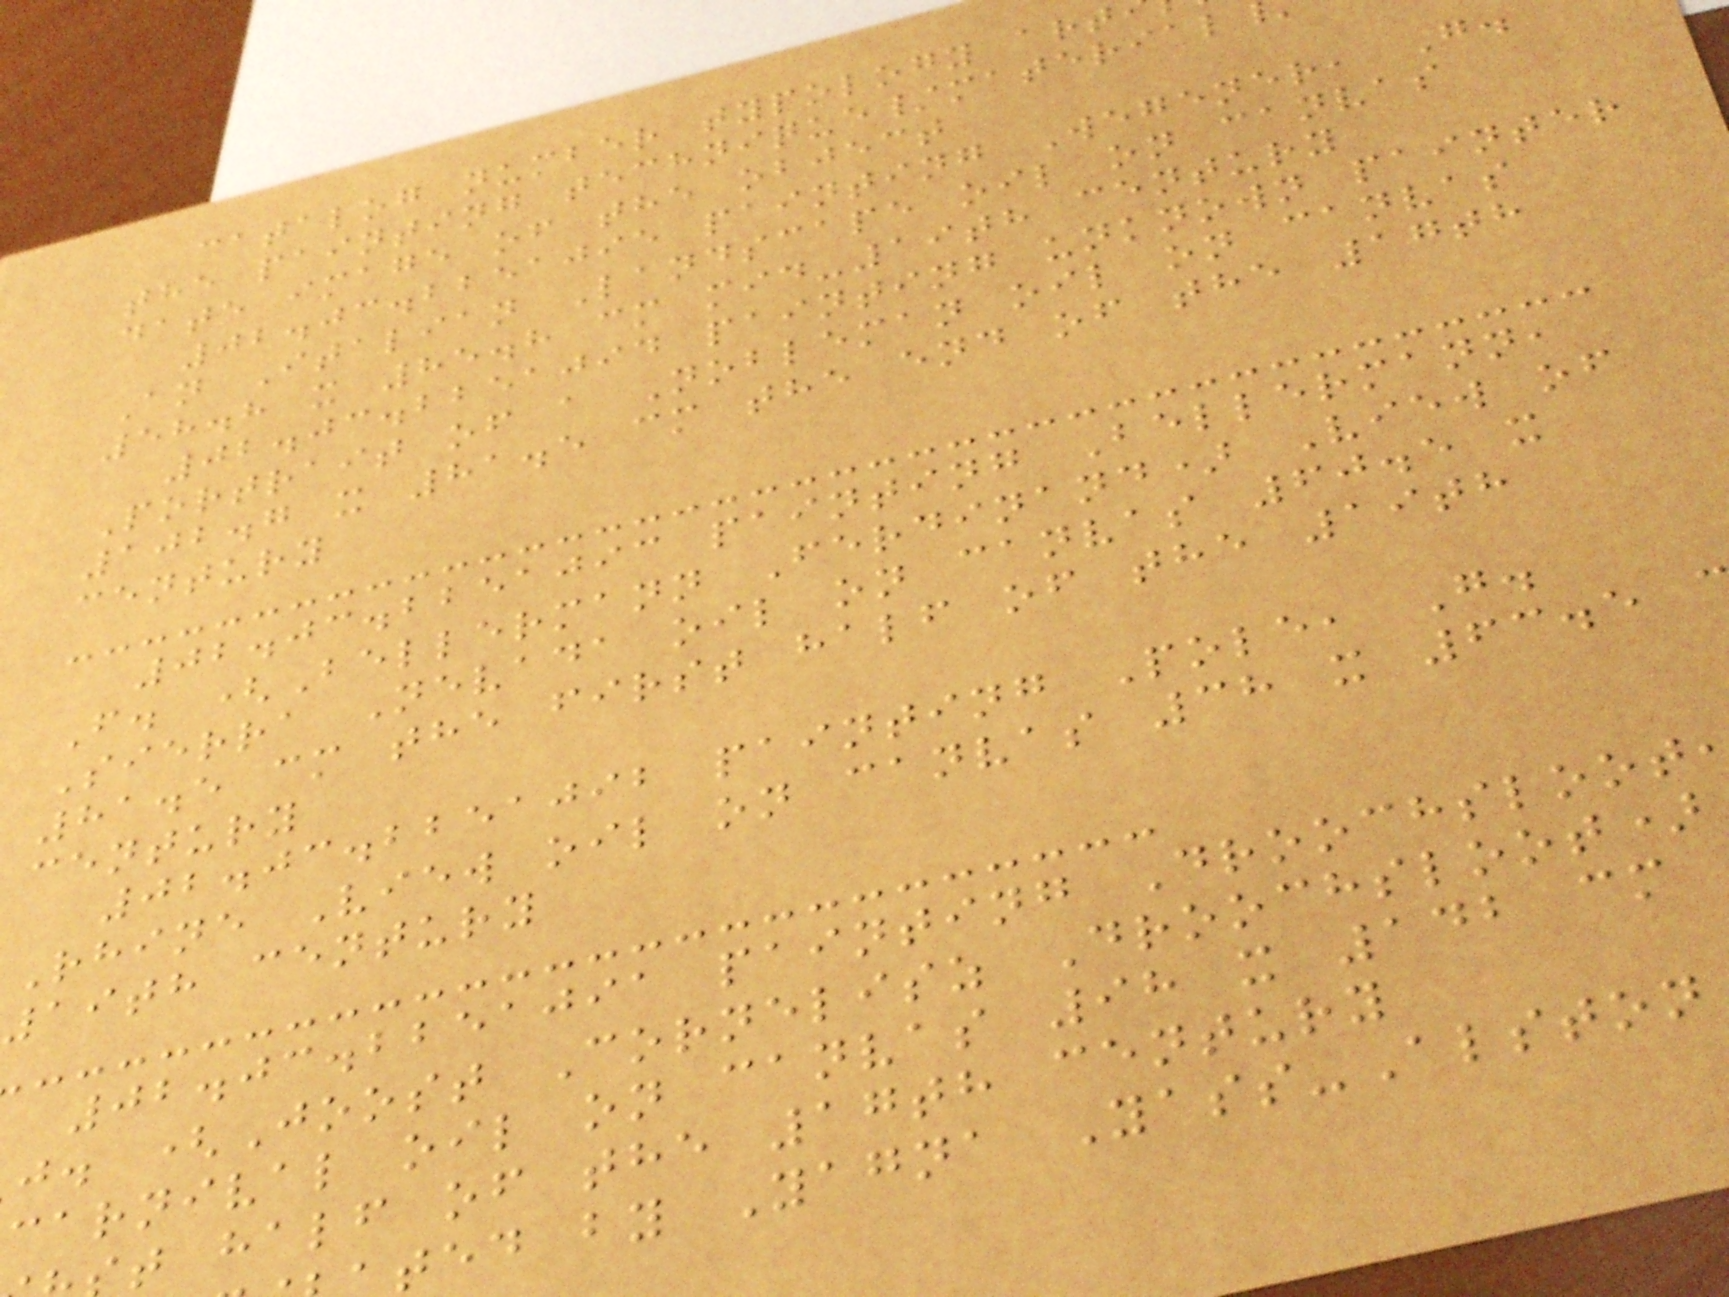catalog number typology art
the painting technique/material
date image of the object
02.03.2251095 painting Wegener, G.
An Italian Landscape oil on canvas
58.8 x 85.8 cm mid-19th century
02.03.2251094 painting unknown painter
Portrait of a Nobleman oil on canvas
102.7 x 81.5 cm the end of the 17th
century
02.03.2251093 painting Bellermann,
F. (Bellermann Ferdinand) View of
Sierra Nevada oil on canvas 60.5 x
81.5 cm the first half of the 19th
century
02.03.2251092 painting Pole, G.
Rhine View oil on canvas 38 x 63.5
19th century
02.03.2251091 painting Droochsloot
j. (Joost Cornelisz Droochsloot)
carnival oil on canvas 98 x 142 cm
t half of the 17th century
ted by Yagna Yass-Alston
